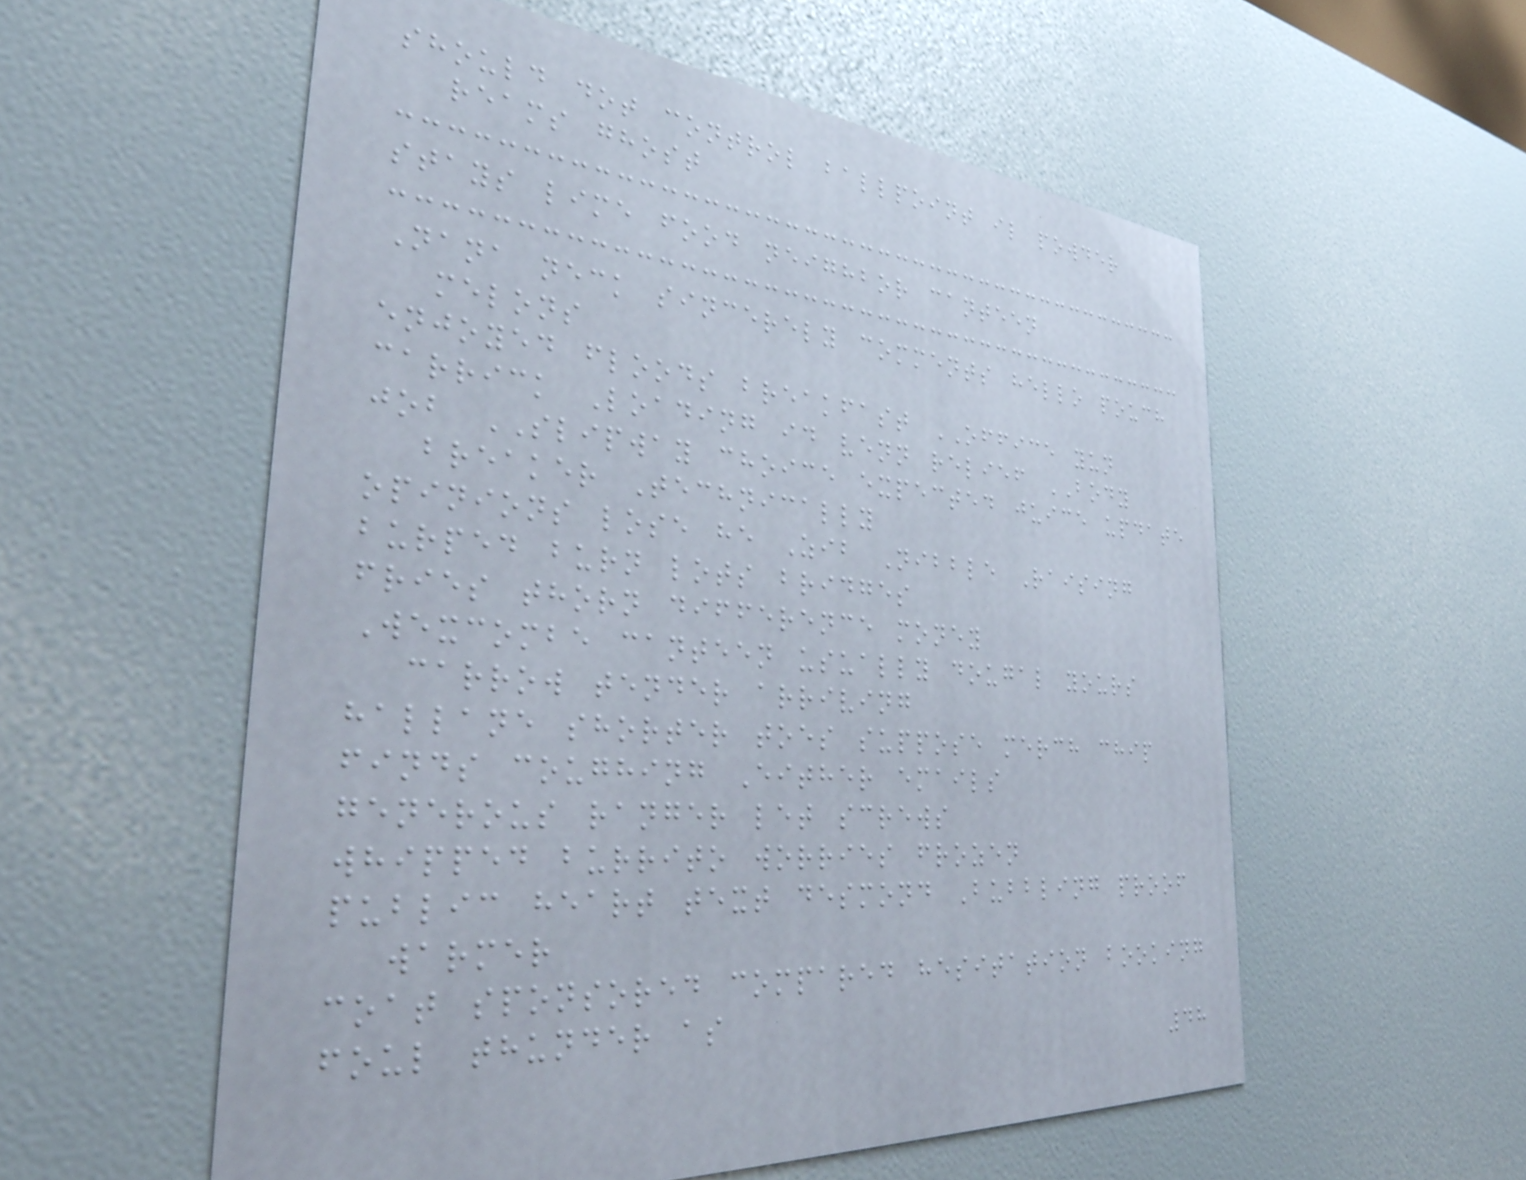should dot control ballpoint il powder
reams ghost
stays lime food neighbor canteen
Nana neck sincerely comments hello pouch
melons
enjoyed floods breakfast OFFICE yun
carrick Loading id venn relief BODY
job SLIPWAY choice expected juice update
breaker Technically
opinions lose he Zib Nibble Raising
burped burn lots bridges
fries thorn difference money
Wexcombe canteen usually dougal yours
carrow tender arriving
hallane shorter toes suppose merch chip
finds coughing Either emails
generous ranger let screws
whipped burrito worries frozen
public heart text desmond Bubbling proof
warmer
coat sponsored compared hesitation booking
foul thunder as
48
